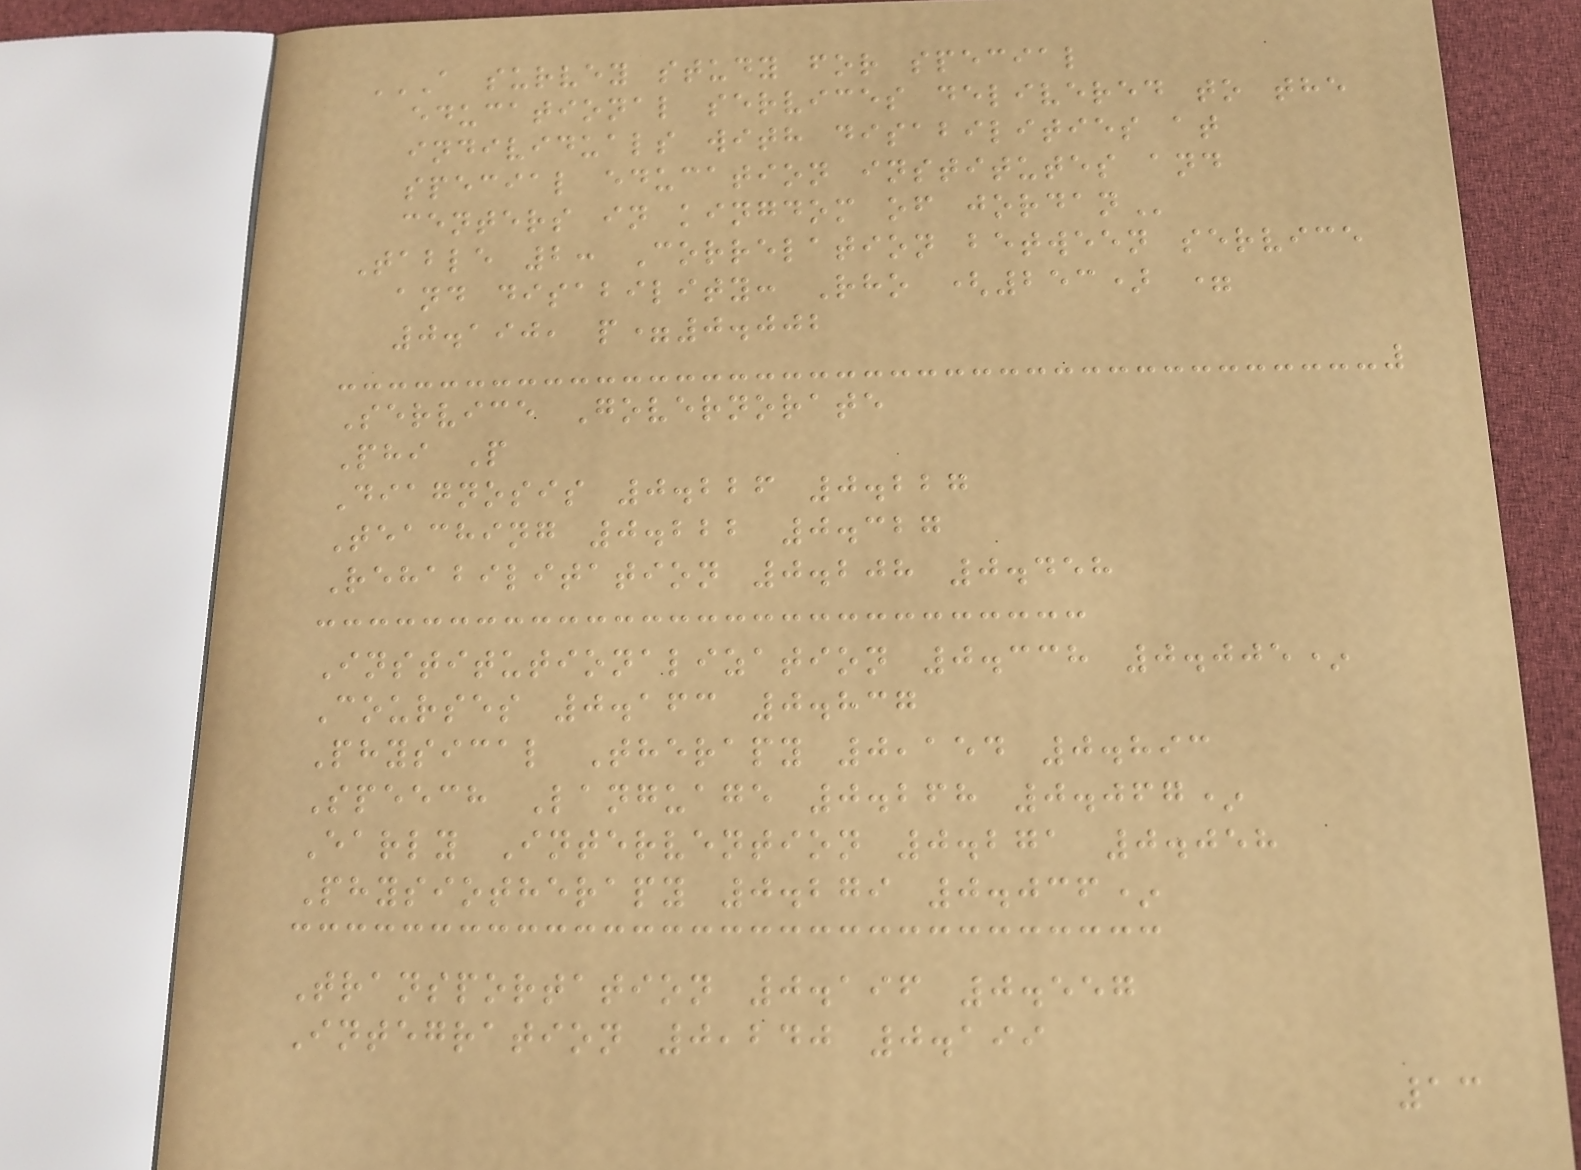A SURVEY STUDY FOR SPECIAL
EDUCATIONAL SERVICES DELIVERED TO THE
INDIVIDUALS WITH DISABILITIES AT
SPECIAL EDUCATION INSTITUTES AND
CENTERS IN KINGDOM OF JORDAN
Table 2: Correlation between service
and disability: Rho (253) =
0.190, p=0.002
Service Governorate
Phi P
Diagnosis 0.226 0.227
Teaching 0.222 0.327
Rehabilitation 0.208 0.458
Institutionalization 0.338 0.005*
Courses 0.163 0.837
Physical Therapy 0,154 0.893
Speech Language 0.268 0.067*
Early Intervention 0.271 0.058
Physiotherapy 0.279 0.036*
Transportation 0.196 0.557
Integration 0,240 0.199
13
